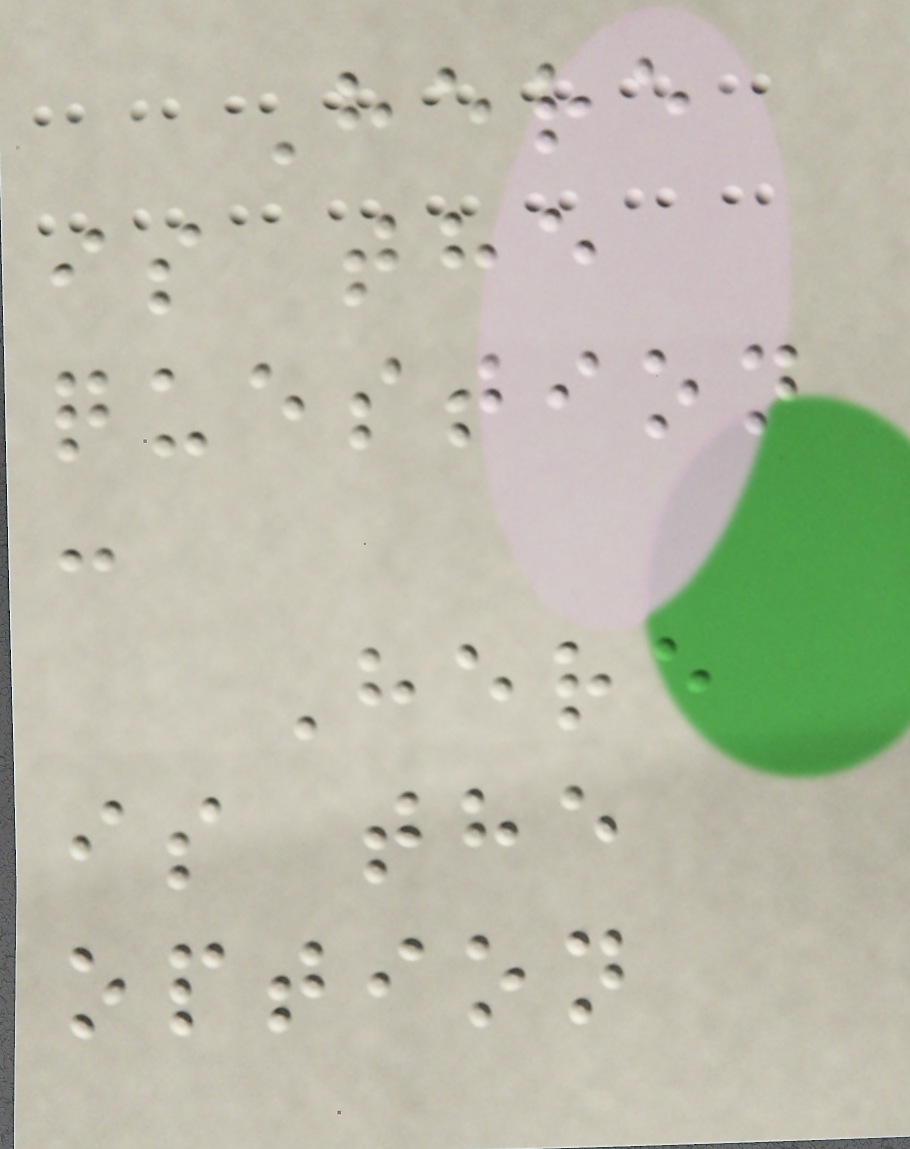Here
is the
question
:
Here
is the
option
